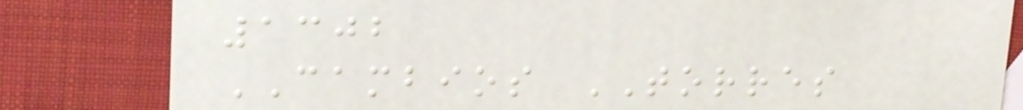1302
CAMBIOS TORRES
